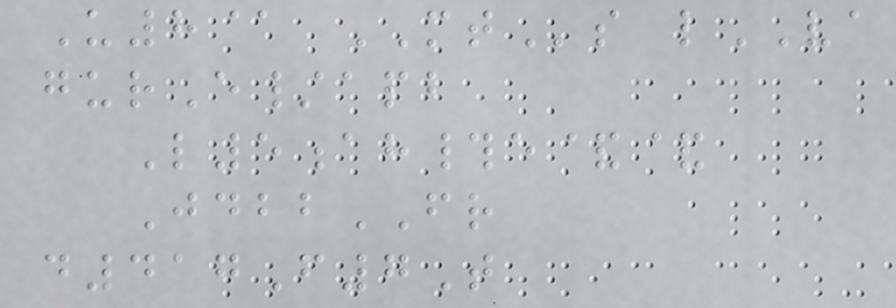U8@ MTs lVA
gurE/apb
L5ah#e&&
JdbbFR
d417F7T
